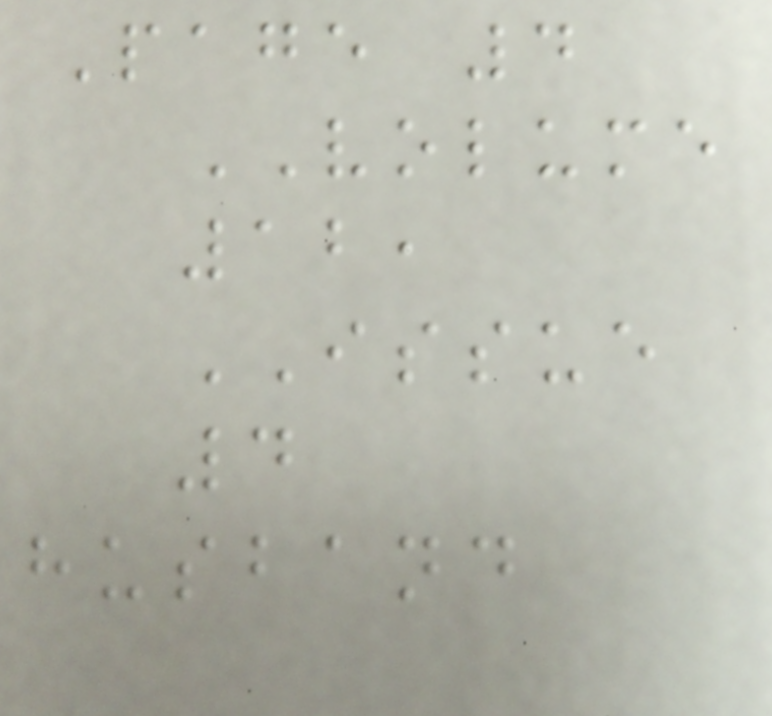Page 4
VOLUME
12,
ISSUE
4
husband
